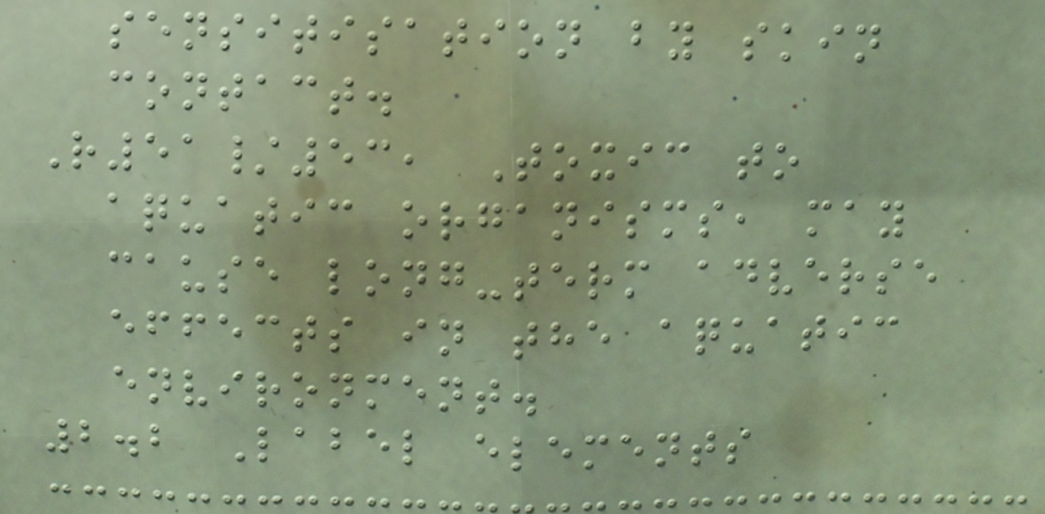sensitisation by skin
contact.
R51/53, Toxic to
aquatic organisms, may
cause long-term adverse
effects in the aquatic
environment.
2.2 Label elements
